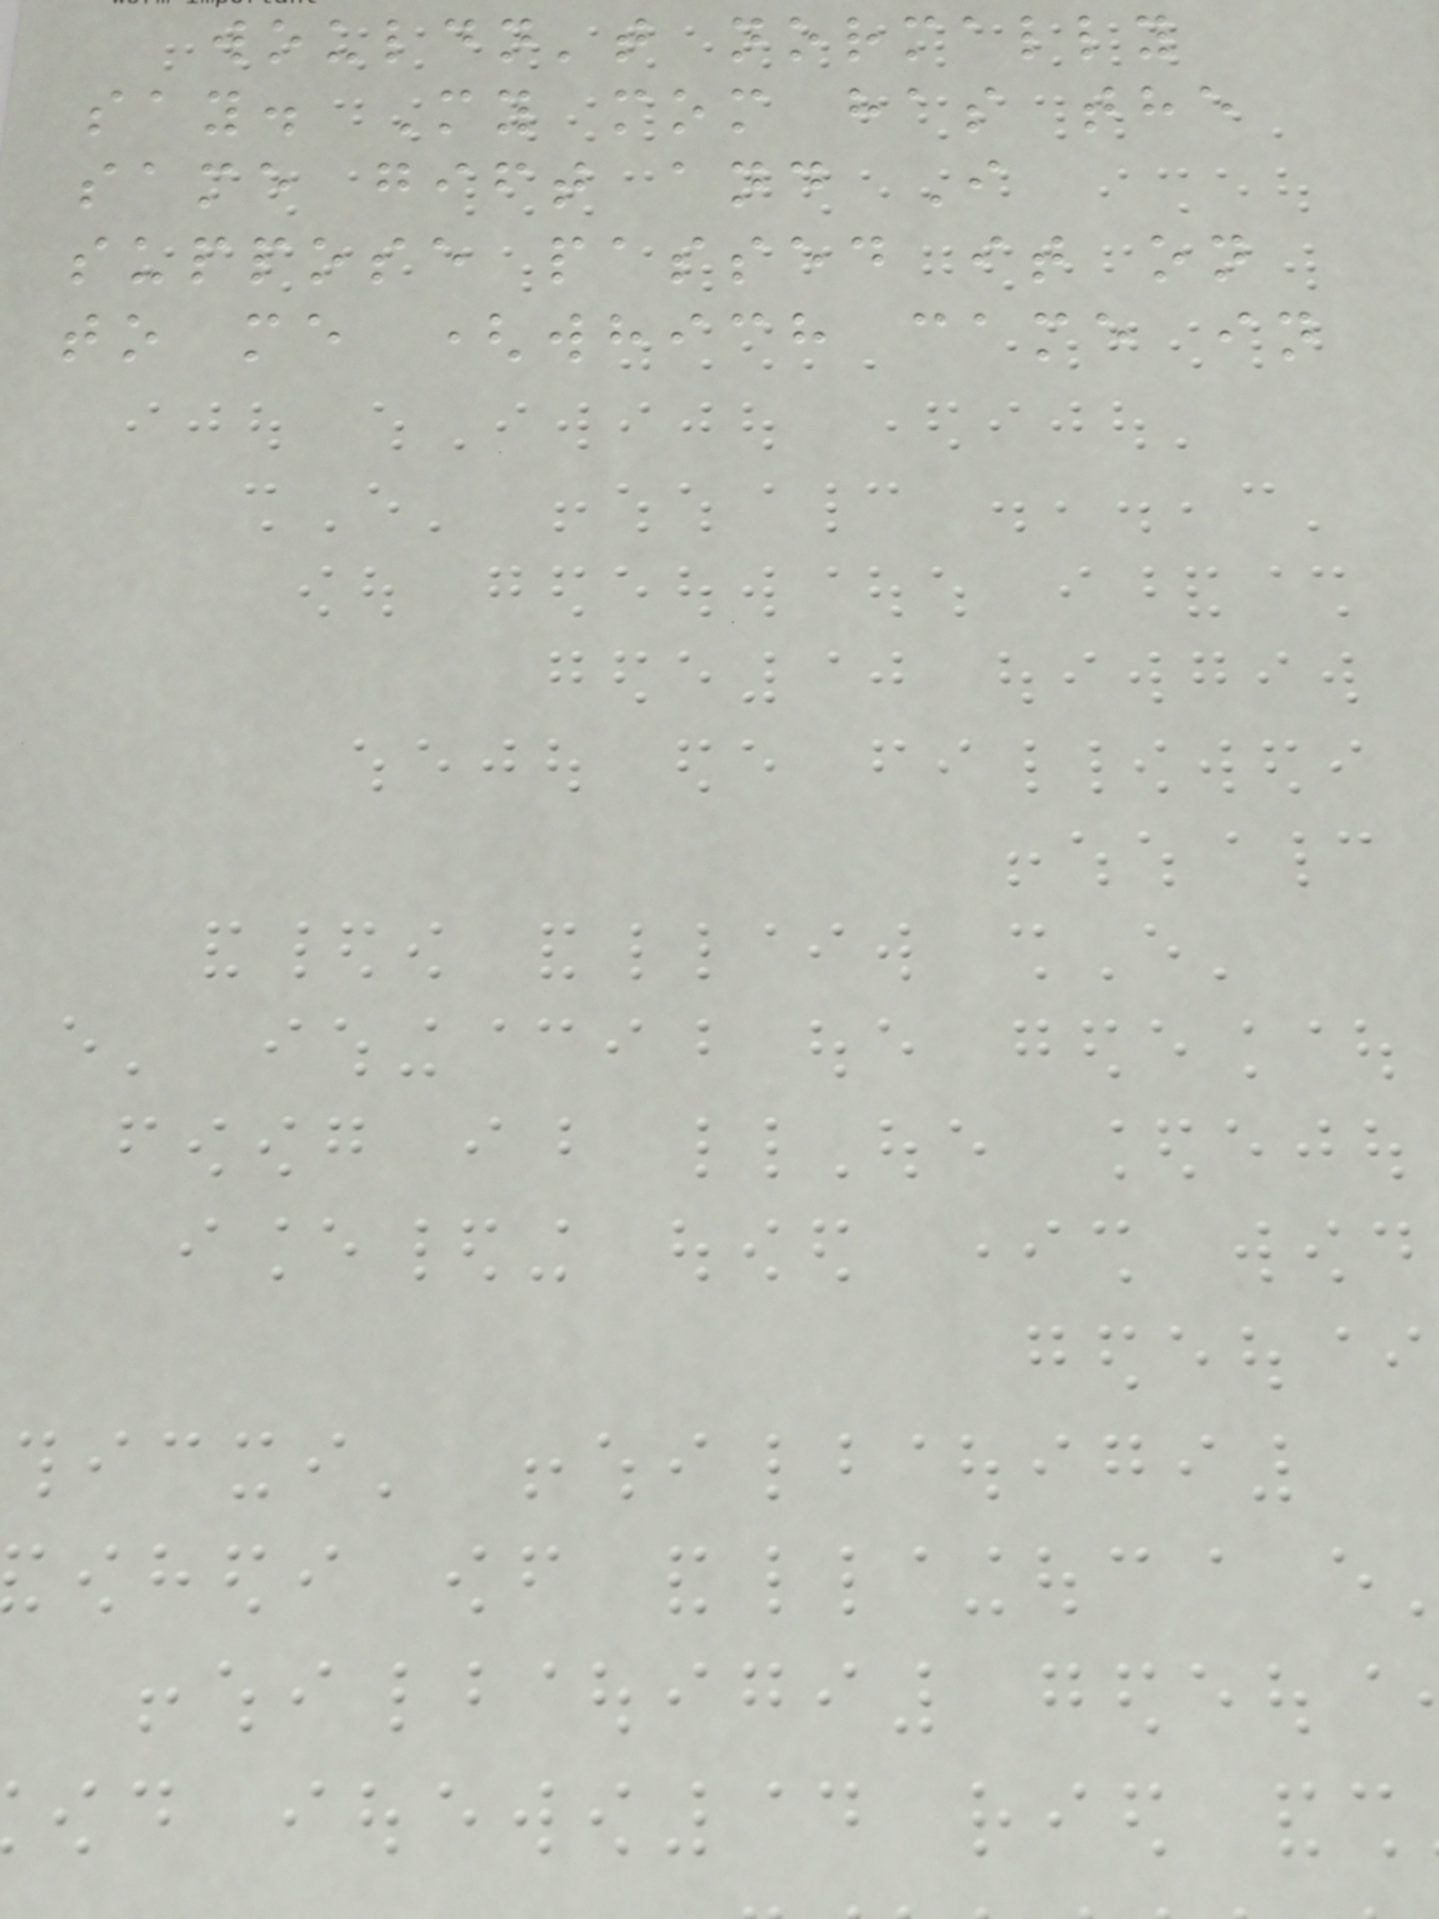wouldn't normally
say. My mom has the
same gift and I
suppose passed it on
to me (which came in
